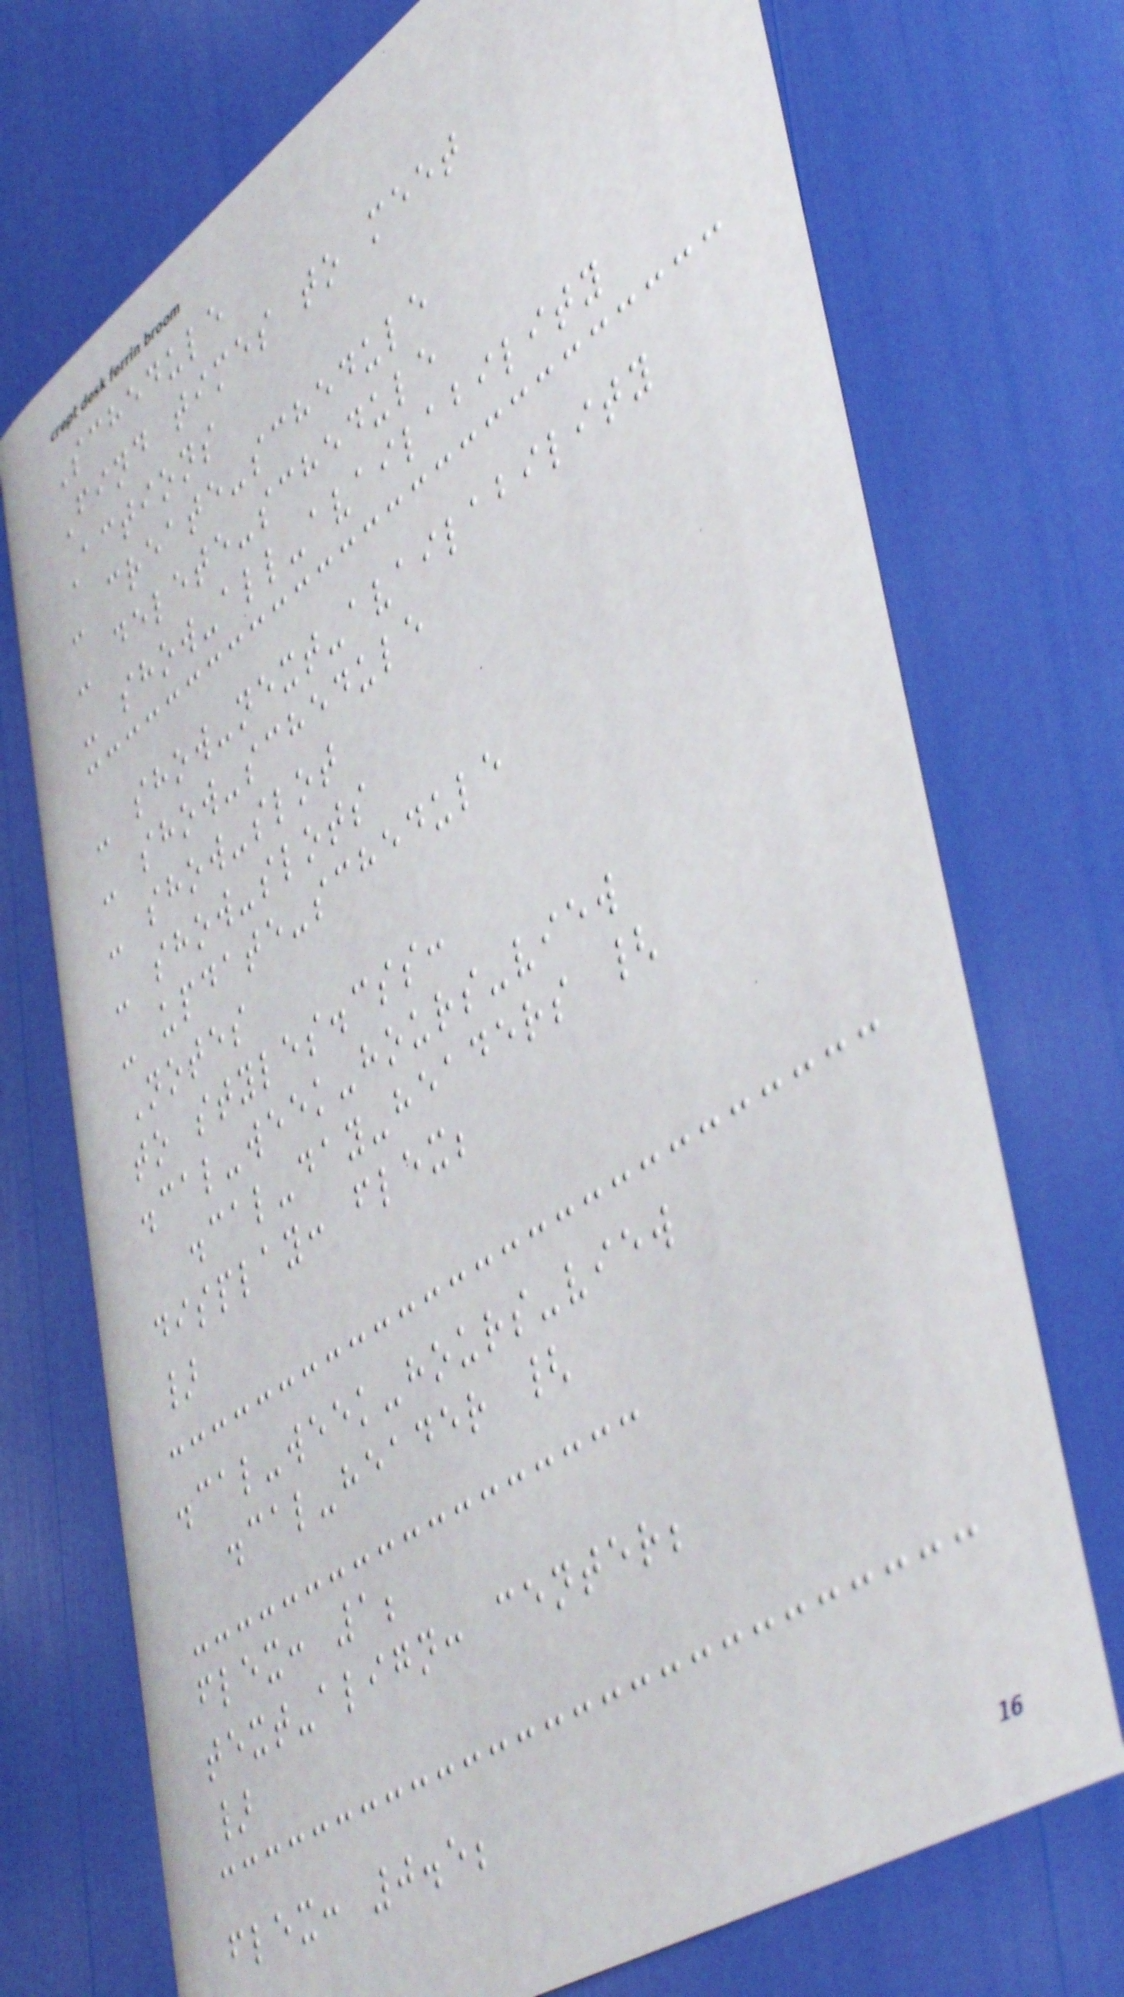Schedule
Find times to meet
Actions
- create-schedule
- delete-schedule
- show-all-availability
- show-next-availability
- show-schedule
- show-slot
- show-slots
- update-schedule
Notes
to styles.css:
.cal-week-hours-view
.cal-day-headers {
display: flex;
}
.cal-week-hours-view
.cal-header {
flex: 1;
text-align: center;
}
flex: 0.5;
